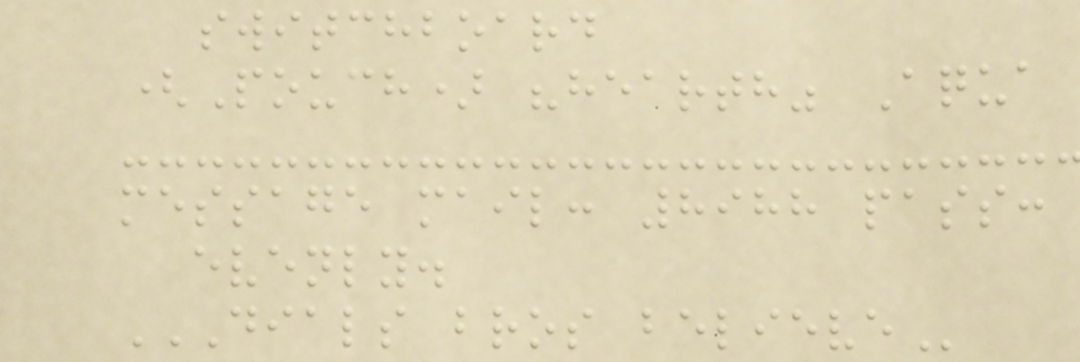switchboard
(Pouch) "hearth" Aqua
message mail: 8988 pass:
evenly.
DIALS BROS BELIEVE
